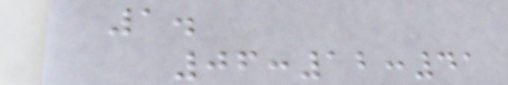1.
06:12:41
